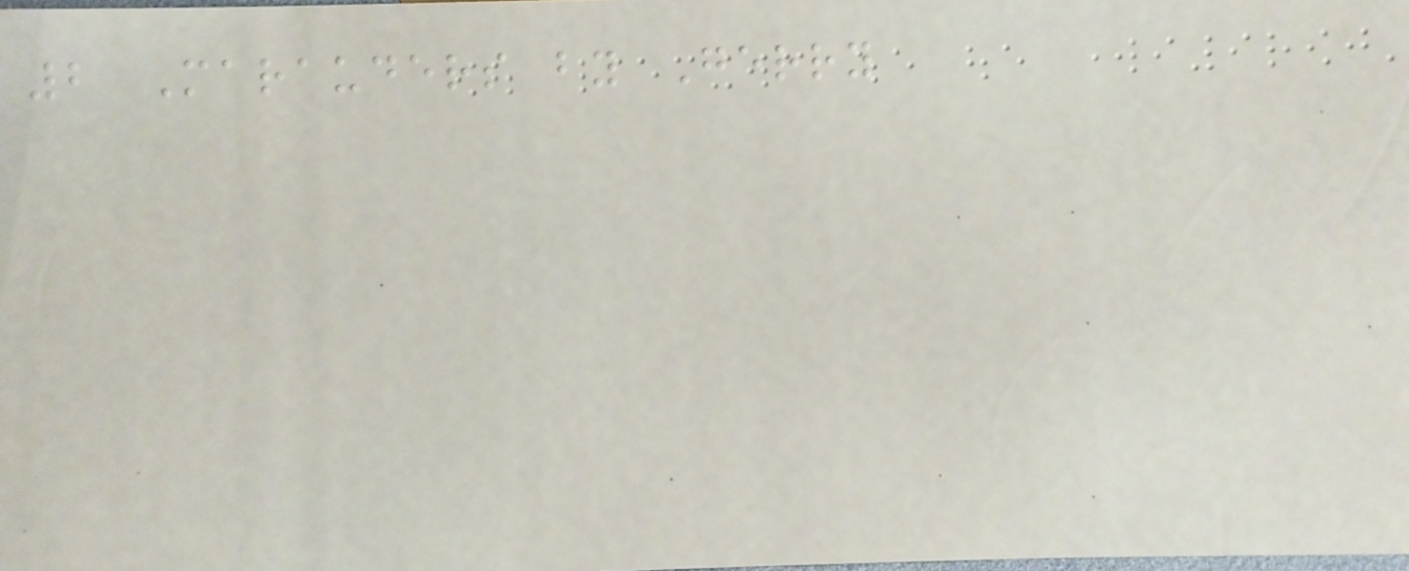2 Marauders by Gerry
